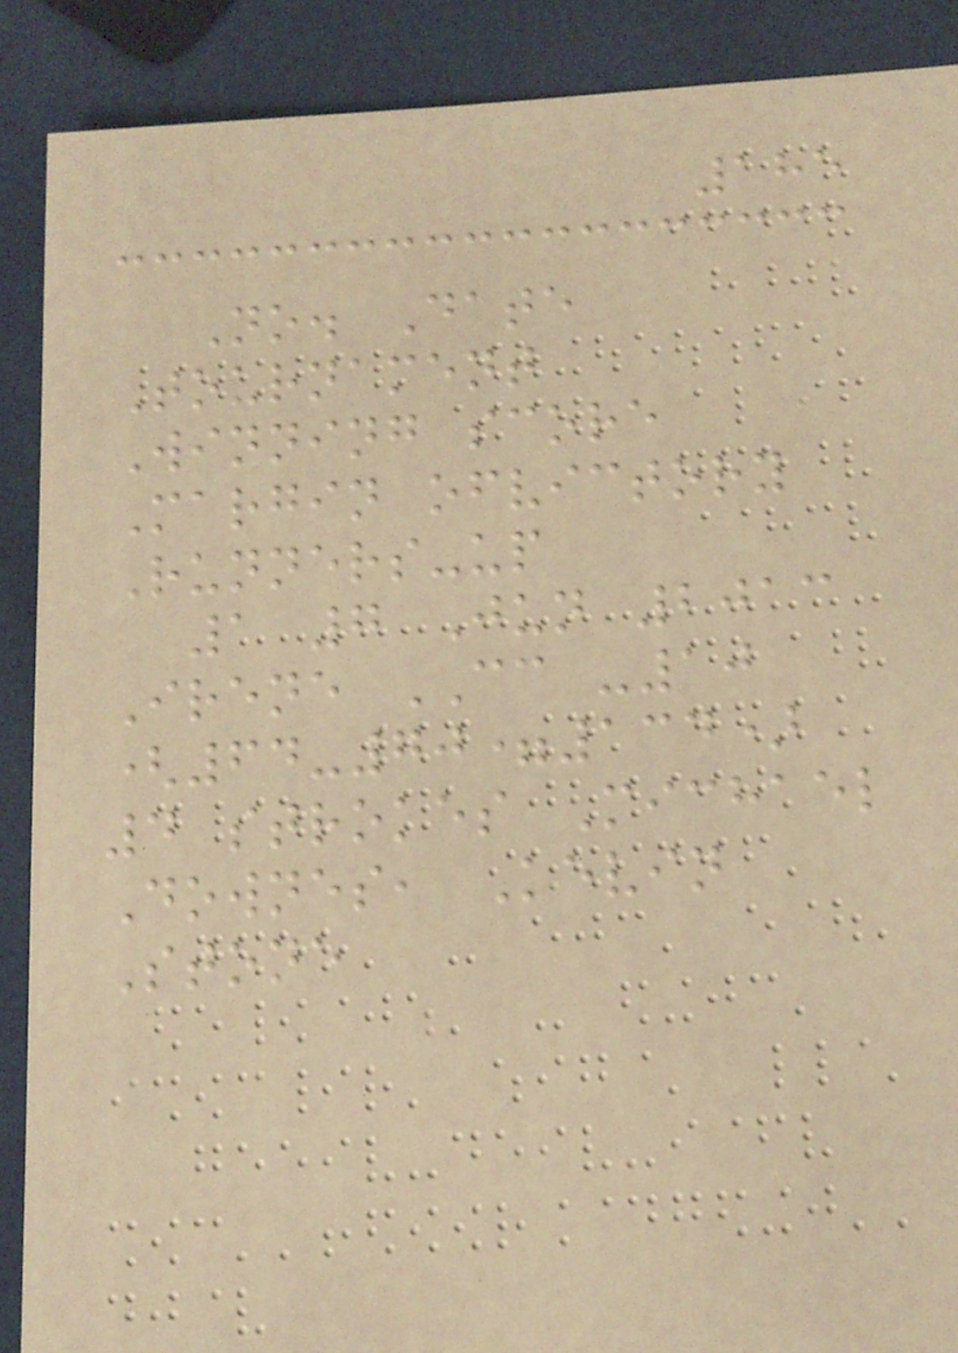185
No. Date
Tournament
Winning score
Margin ofvictory
Runners-up
1 7 Jun 2013
Irene CC -10
(64-70=134)
4 strokes Michael
Downes, Kevin
Stone
